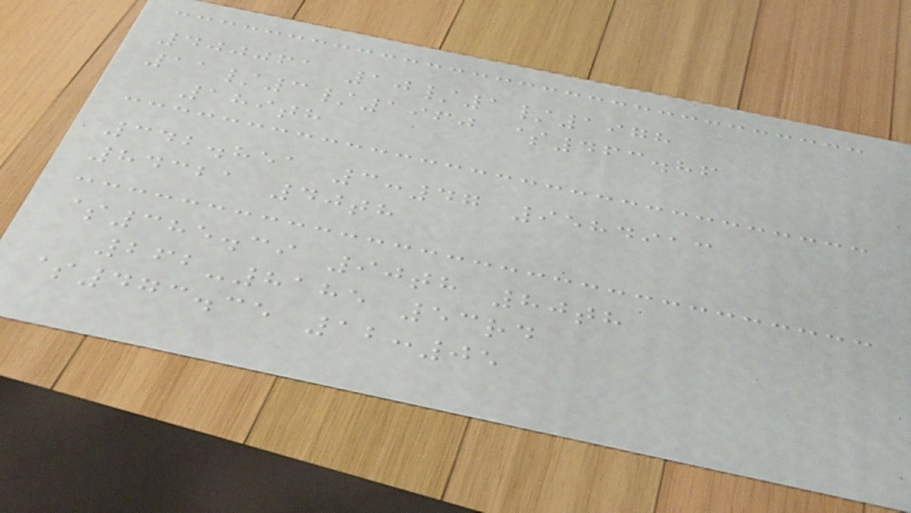400061 10/1/1978
11/3/1960 $463.86
189th
342.851 3:47 9584913
84321 40th
$385.39 90th 80th
262-8185 53rd
$473.35 12:05
